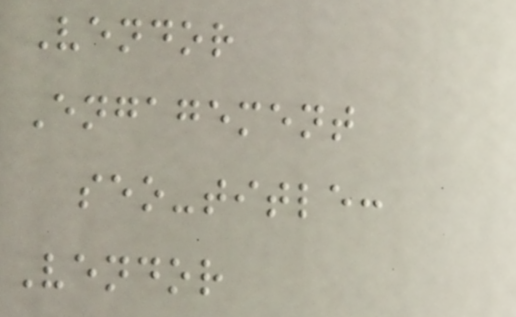Vendor
Engagement
seo-title:
Vendor
